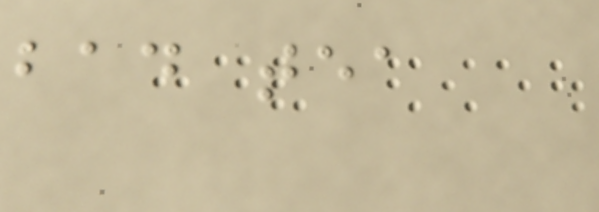bad tea
